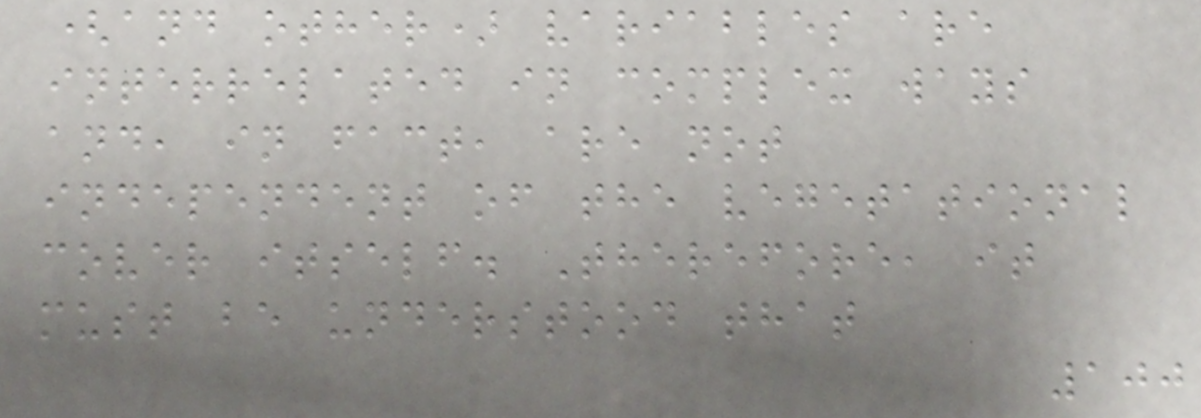(and other) variables are
interrelated in complex ways
and, in fact, are not
independent of the vegetational
cover itself. Therefore, it
must be understood that
100
